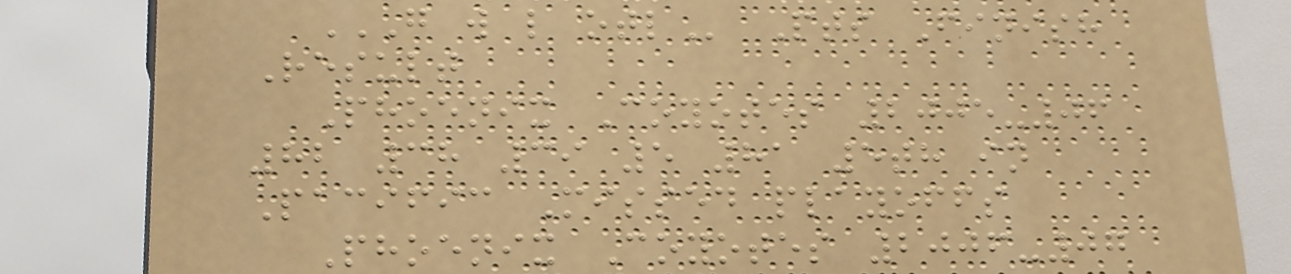G W L OTL Pts Finish
Result
Phoenix Coyotes 2005-06
82 38 39 5 81 5th in
Pacific Missed playoffs
Phoenix Coyotes 2006-07
